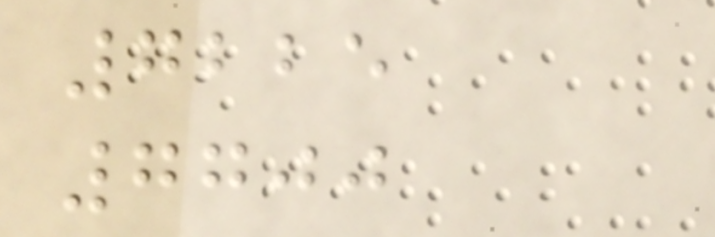7225
7700
